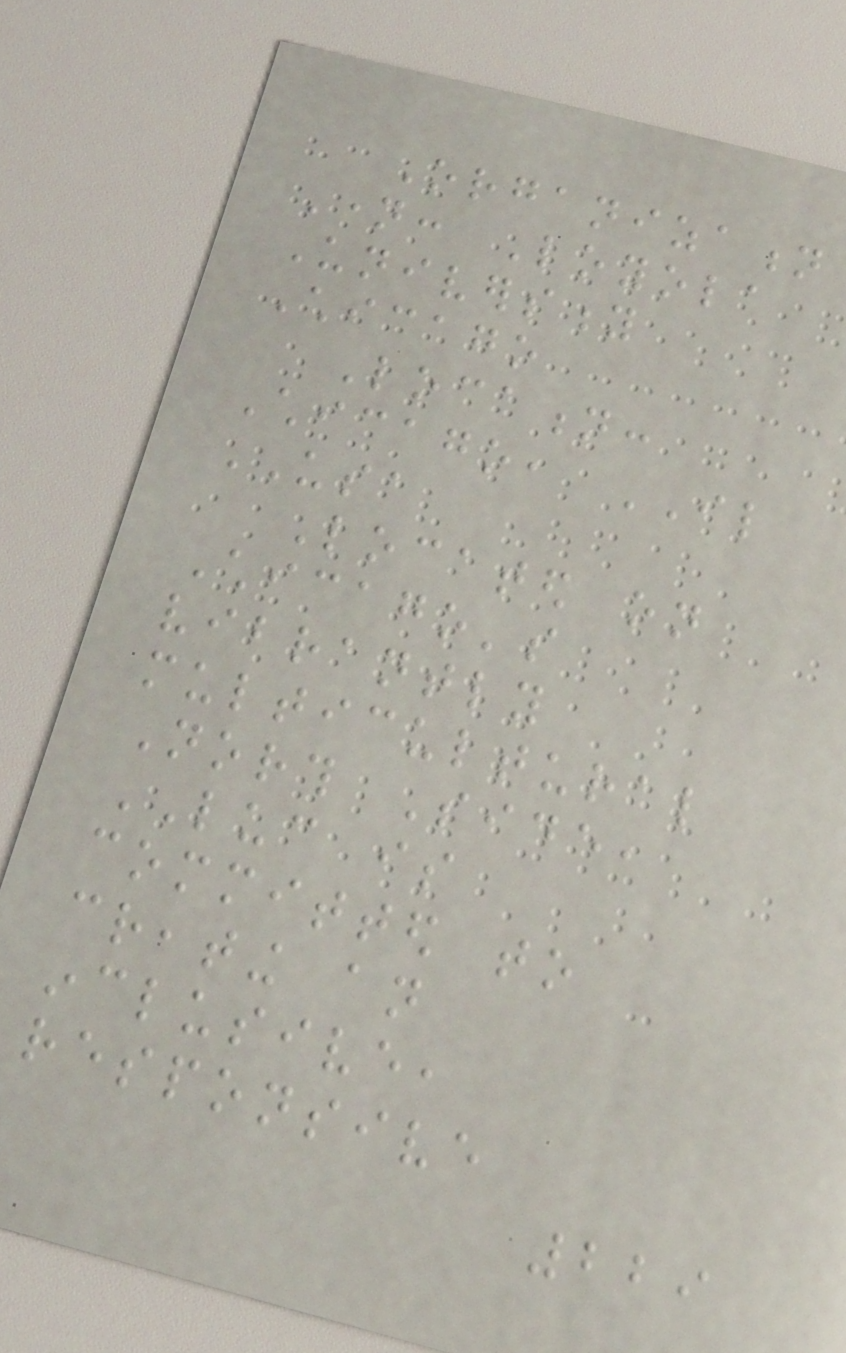Organization
Name: Loyola
University
Chicago
Location:
Chicago, IL
USA
Located on
Chicago's
vibrantly
multicultural
North Side,
LUC is
committed to
creating an
inclusive,
responsive
229
